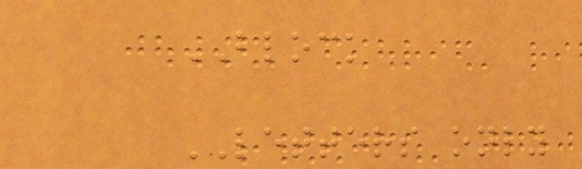BLOCK
LETTERS only
